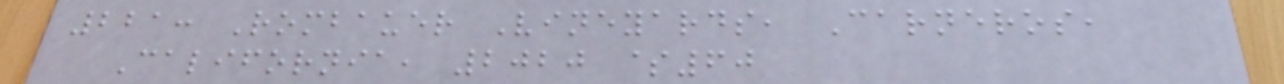221: Rombauer Vineyards, Carneros,
California, 2020 $60
